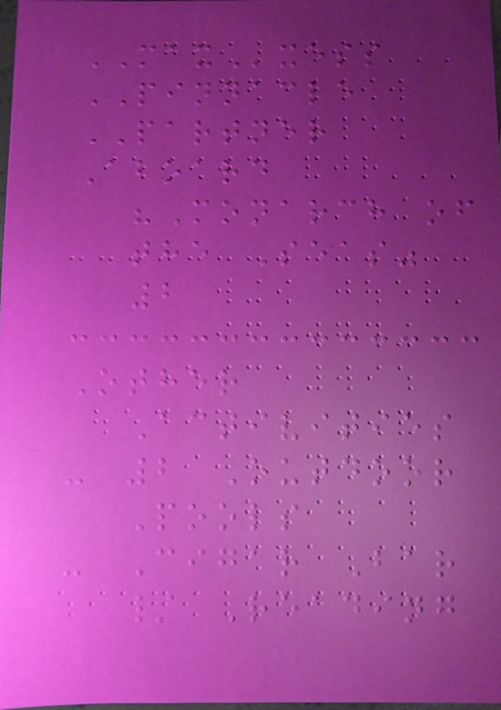MAXxess
PINNACLE
PARTNER
Aboard
"Monarch of
the Seas"
2
Other
Activities
- 2 Outdoor
Pools
- Cigar Bar
/ Reading
